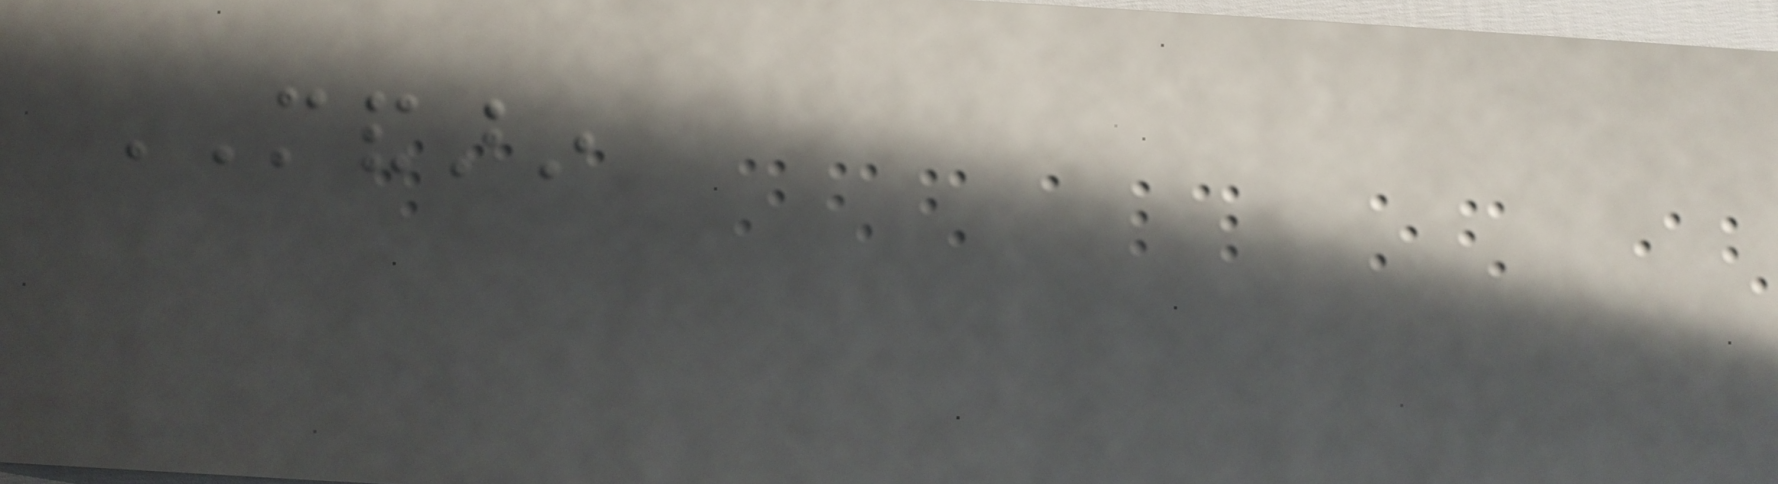MANDARIN
